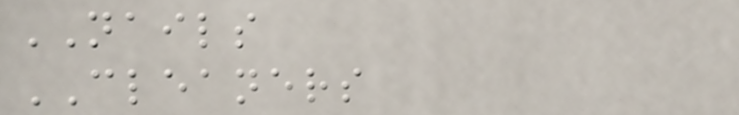NAILS
CLEANERS
